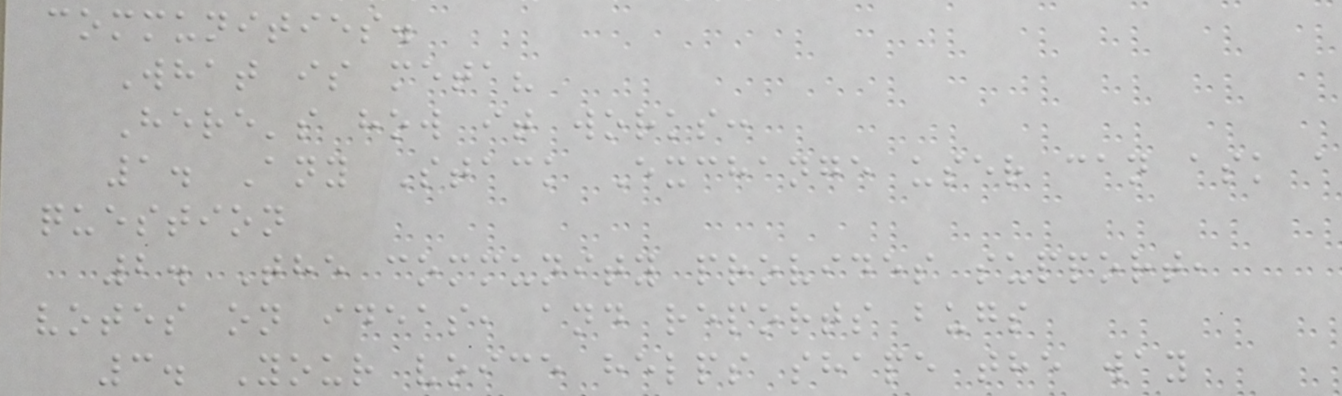communities.
What is meta?
Here's how it works:
1. Any Stack Exchange user can ask a
question
2. The community provides support,
votes on ideas, and reports bugs
3. Your voice helps shape the way
